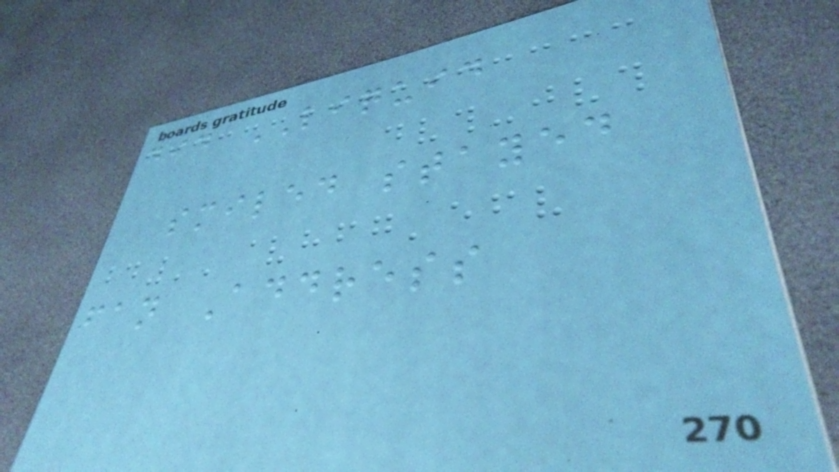did LIQUID
smiled stayed
fan Address
